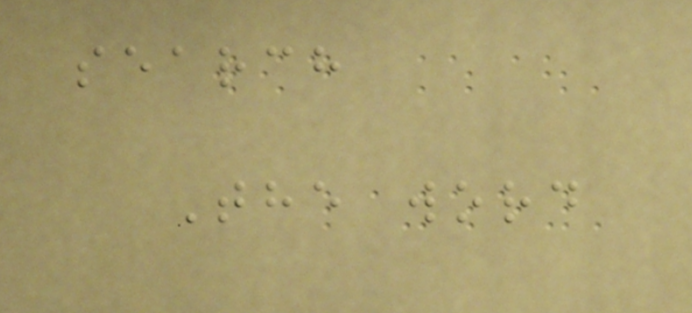search
The word
